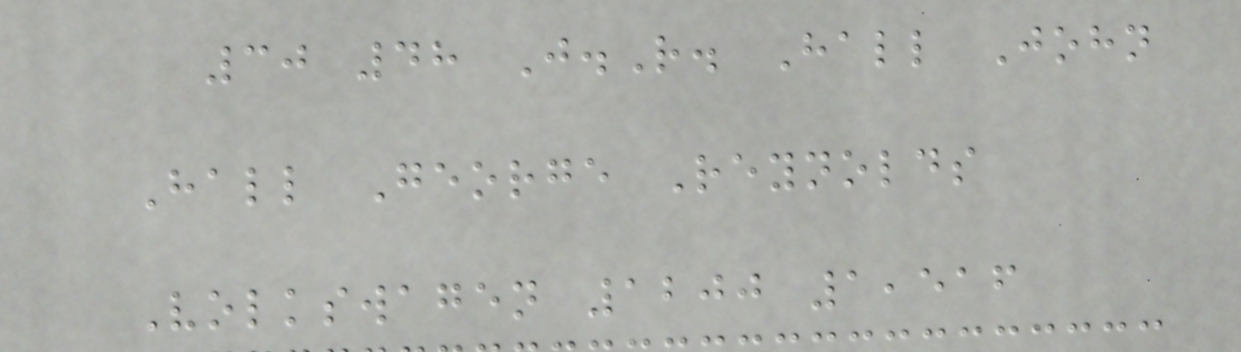30 48 J.R. Hall John
Hall George Reynolds
Volkswagen 1200 1,516
